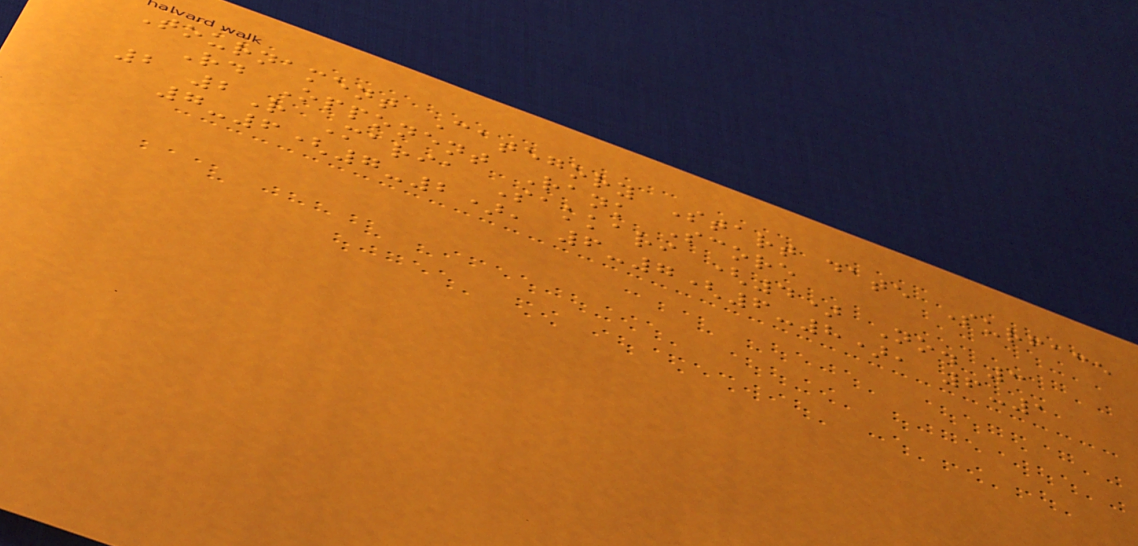Tournament Category Start date Surface
Rd Opponent Rank Score
2 2R Maria Sakkari (4) No. 3
7-6(7-2), 6-7(6-8), 6-1
